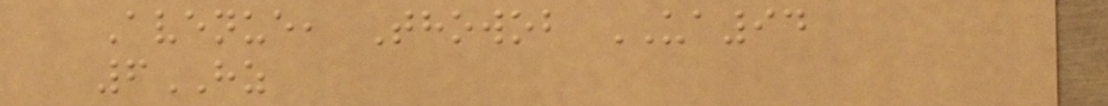Avenue, Thowob UA94
6HZ
